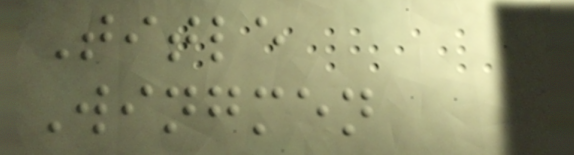Title
Wingmen
